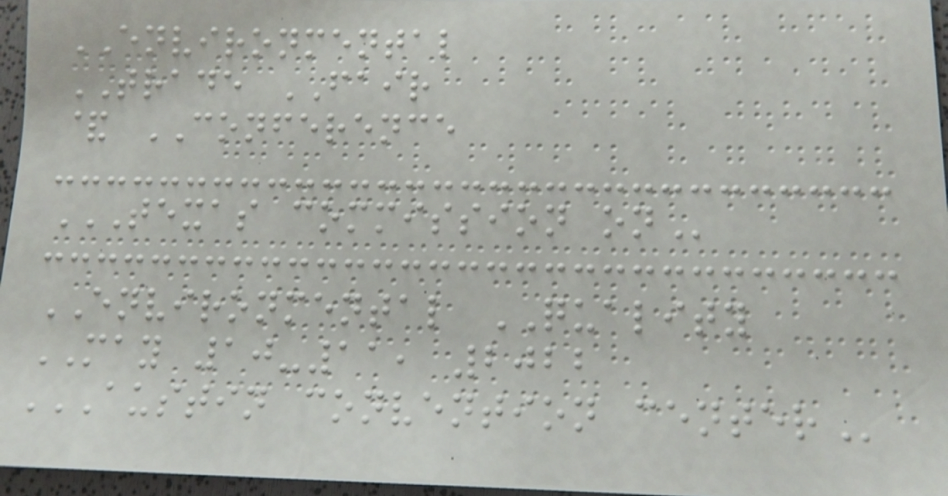ENVIRONMENTAL
TRADE FAIR
& CONFERENCE
TEXAS COMMISSION ON
ENVIRONMENTAL QUALITY
MAY 10-11, 2022
AUSTIN CONVENTION CENTER
